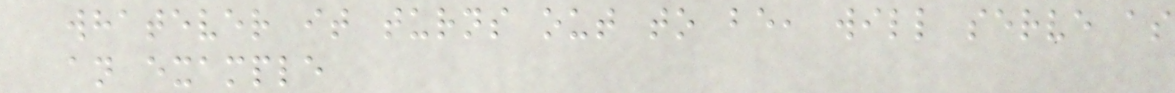whatever it turns out to be, will serve as
an example
